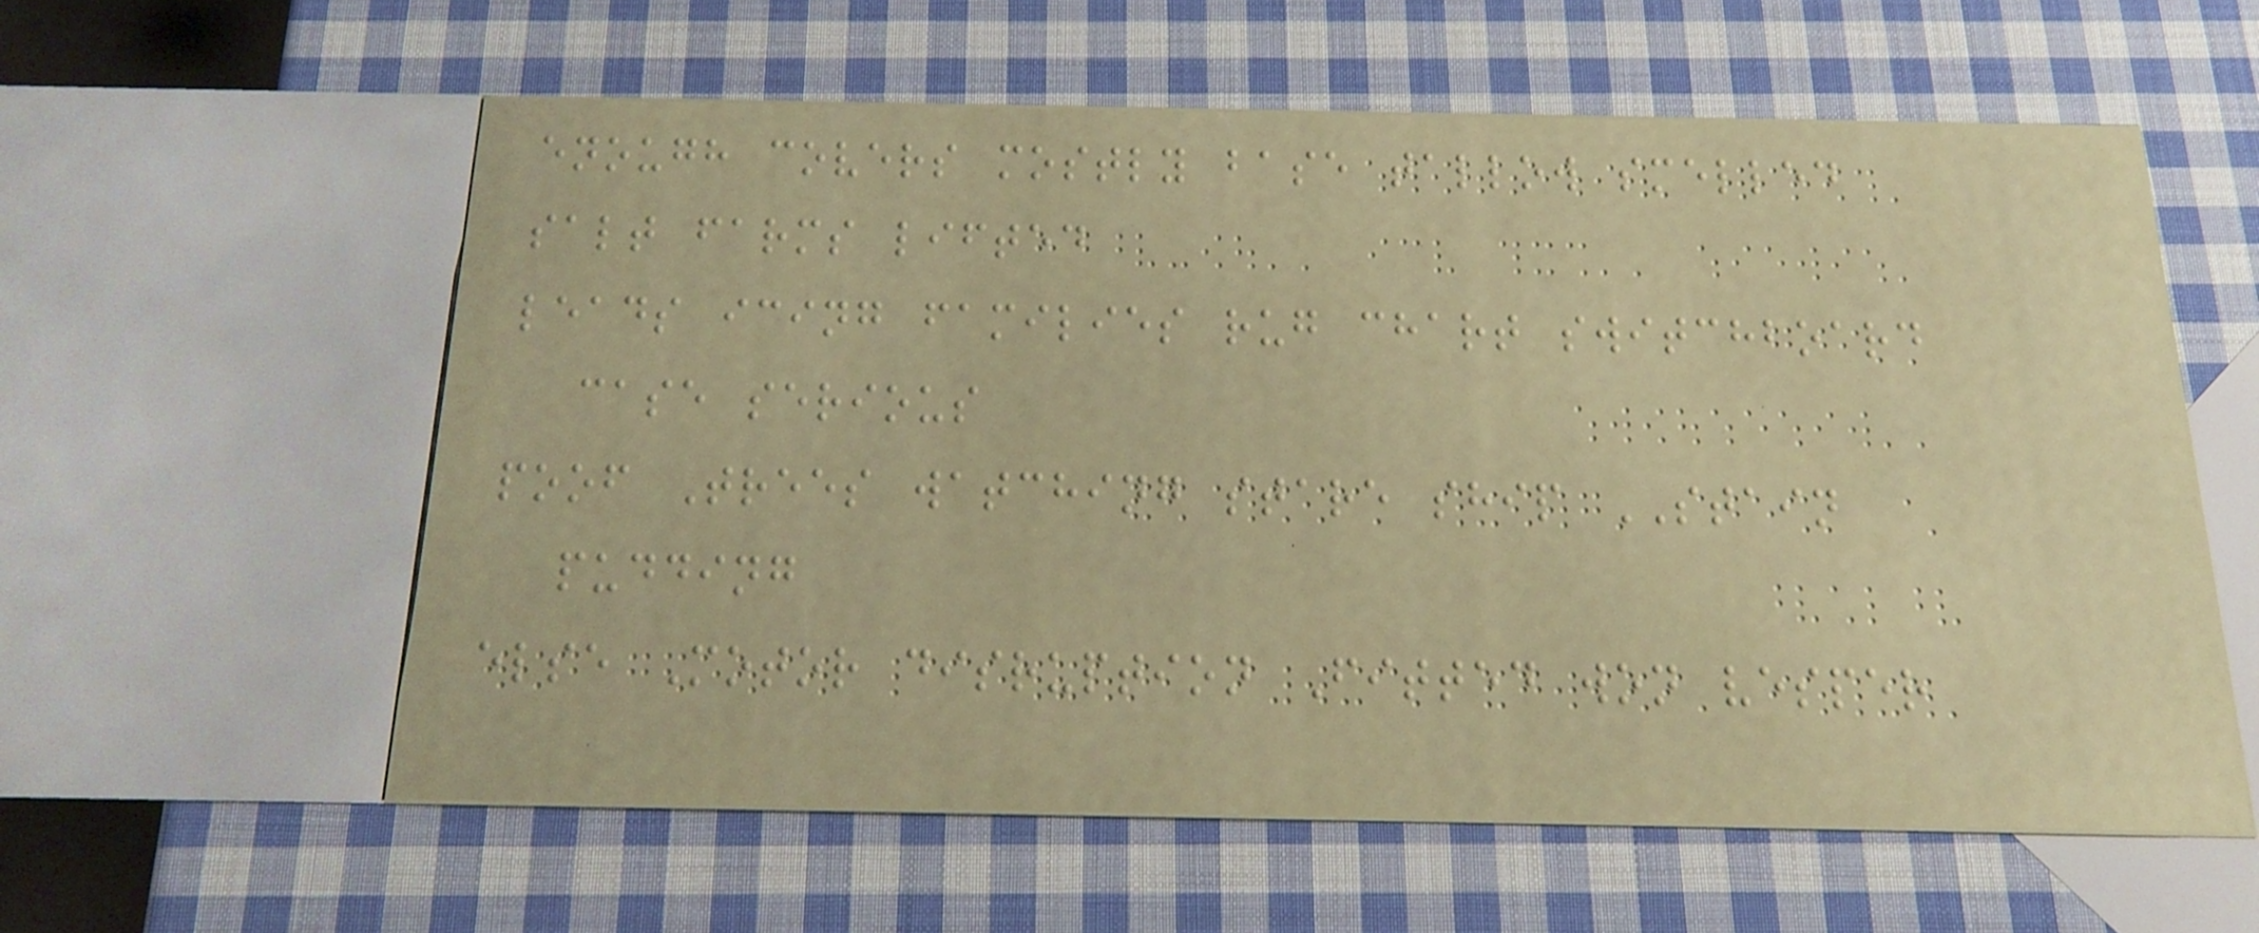enough covers mostly base tallow smelled
salt farms lifted
leads icing families rug chart switchboard
case serious
poof Trees watching stare ship STAIN
pudding
else Motor disruption Fitted won vesper
